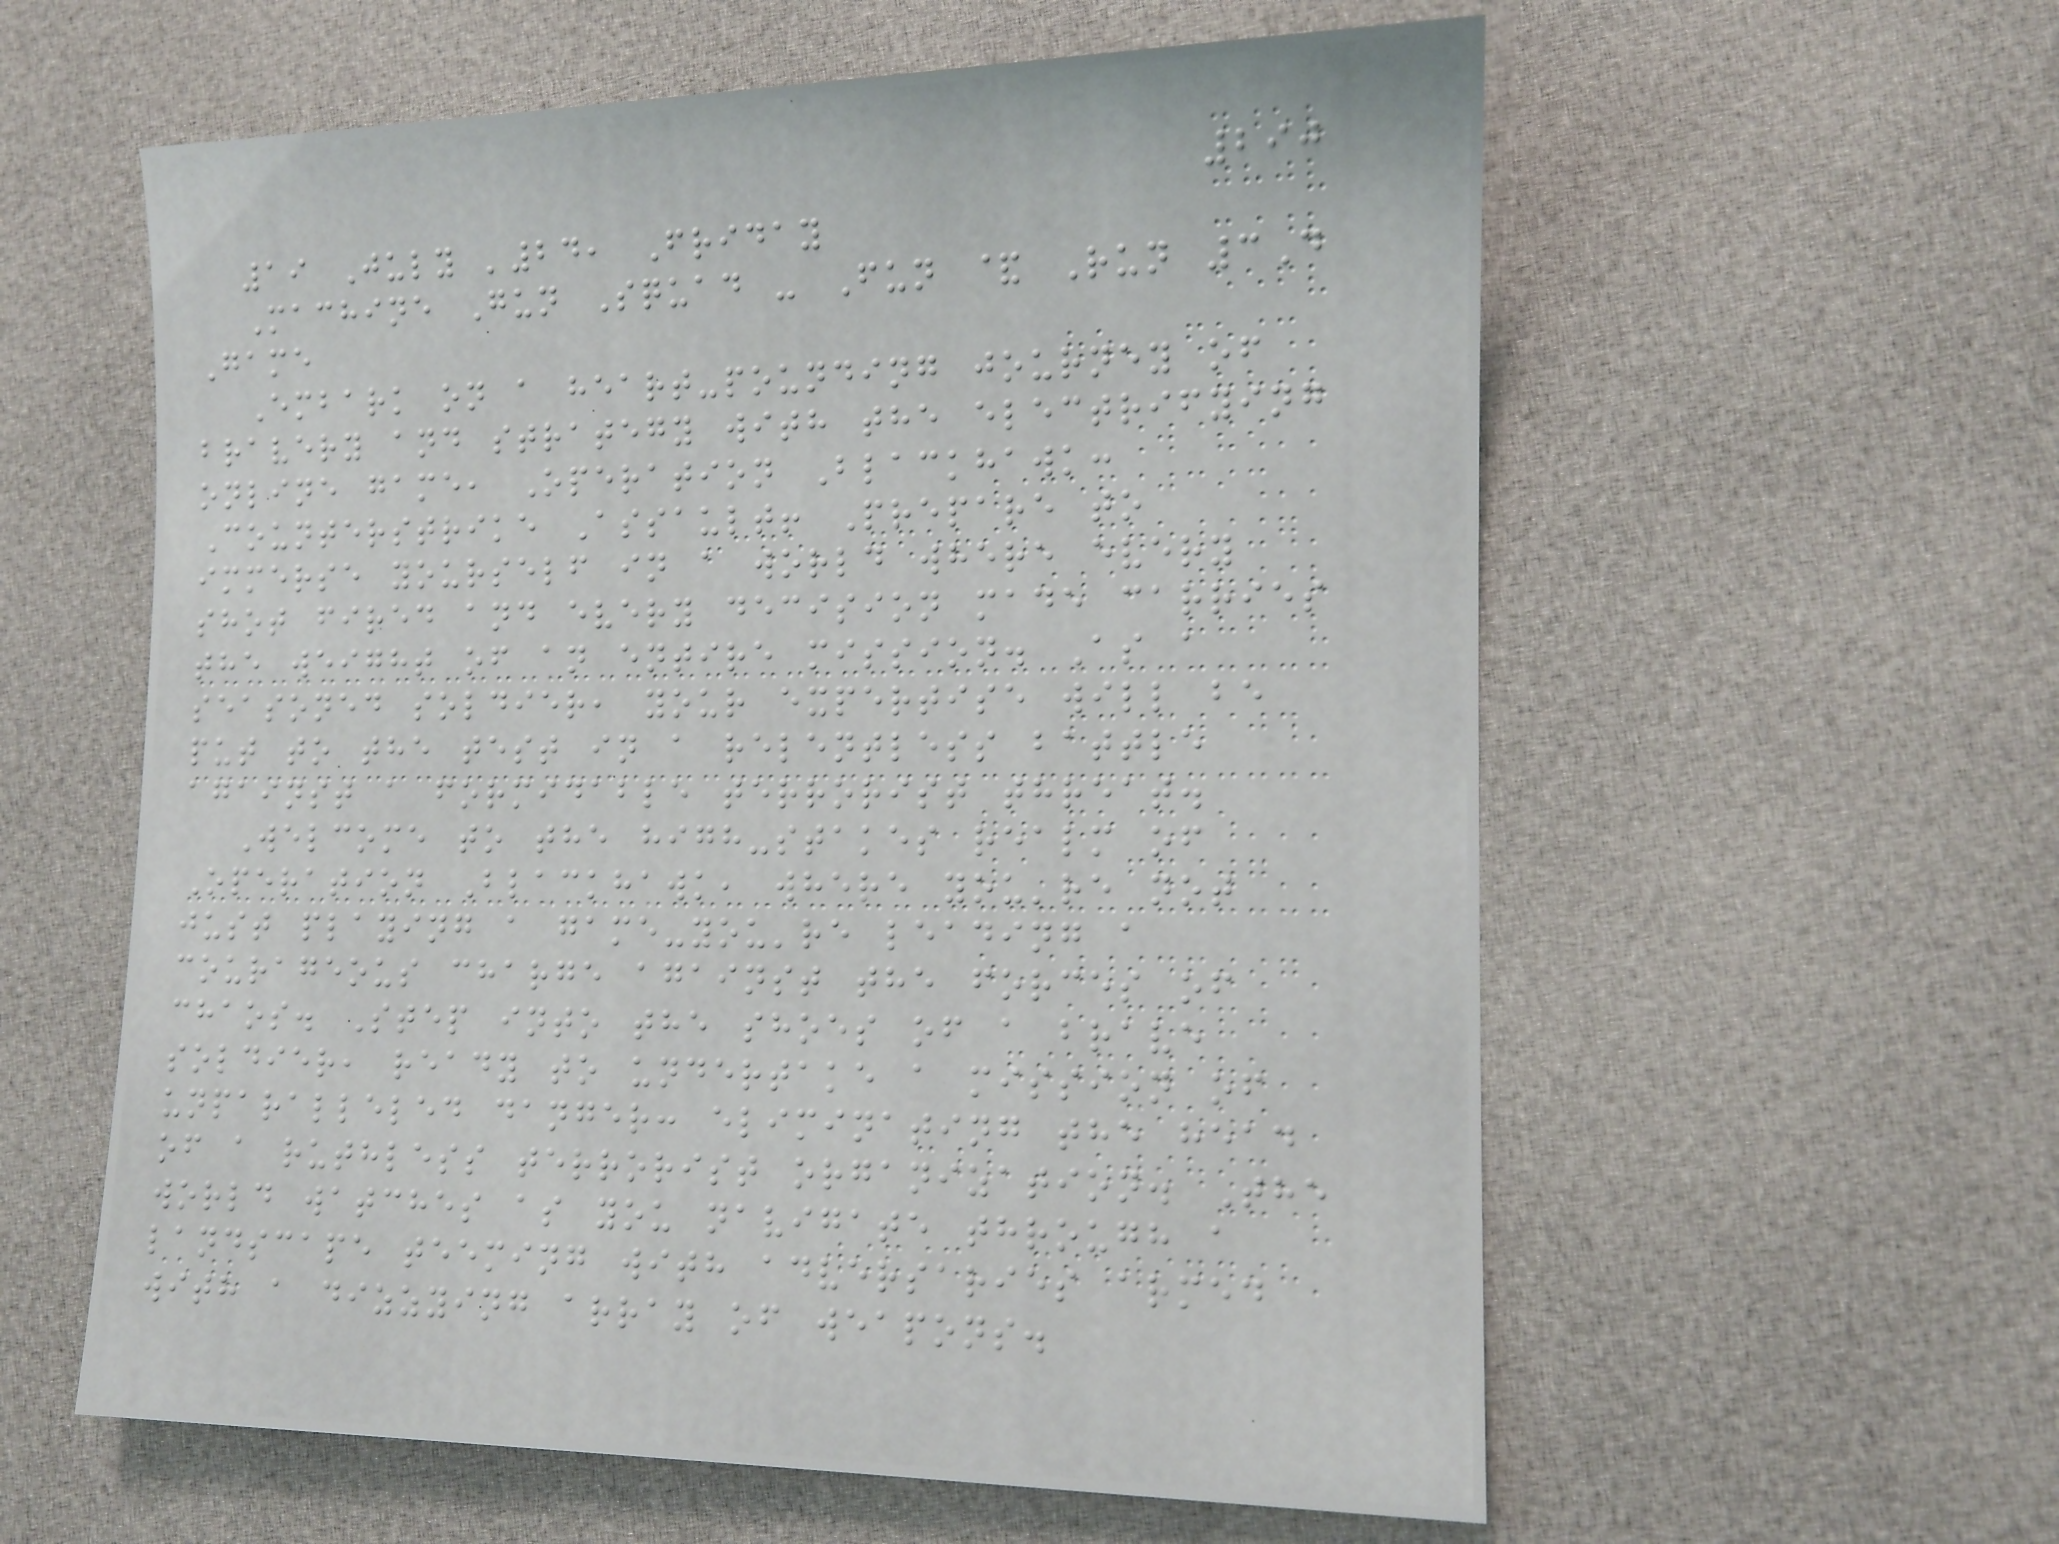290
19 July '24, Friday
Machine Gun Squad - Fun & Run 3D
Game
Embark on a heart-pounding journey of
bravery and strategy with the electrifying
online game, Operation Blackhawk:
Counterstrike Assault! Prepare to
immerse yourself in a world where every
shot fired and every decision made carries
the weight of an entire mission. As a
seasoned soldier, your expertise will be
put to the test in a relentless battle
against a formidable terrorist threat.
Welcome to the high-stakes realm of
Operation Blackhawk, where you're not
just playing a game-you're leading a
courageous charge against the forces of
chaos. Step into the shoes of a brave
soldier, ready to undertake a mission of
unparalleled danger: eliminating the head
of a ruthless terrorist organization. The
world watches as you navigate through a
landscape teeming with adversaries armed
with a dizzying array of weapons.
